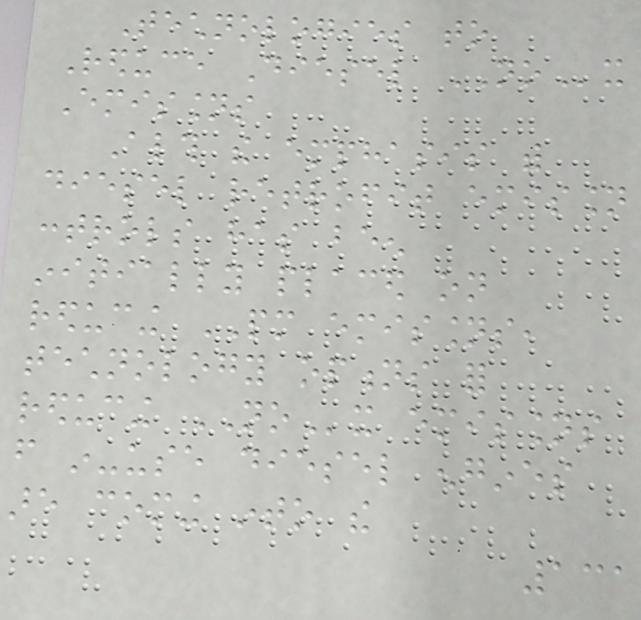Technologies to
Reduce Diesel NOx
Emissions
Although the emphasis with
diesel retrofit emission
controls has been
initially placed on
reducing PM emissions,
technology options for
reducing NOx emissions
from in-use diesel engines
are coming into the
131
